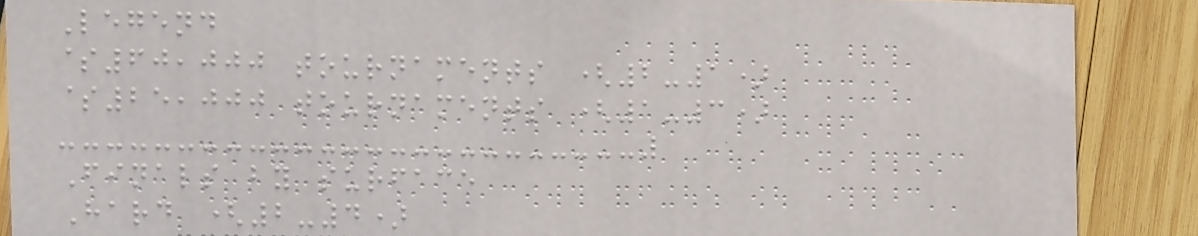Legend
$60,000 tournaments (2-1)
$25,000 tournaments (1-3)
Finals by surface
Hard (2-4)
